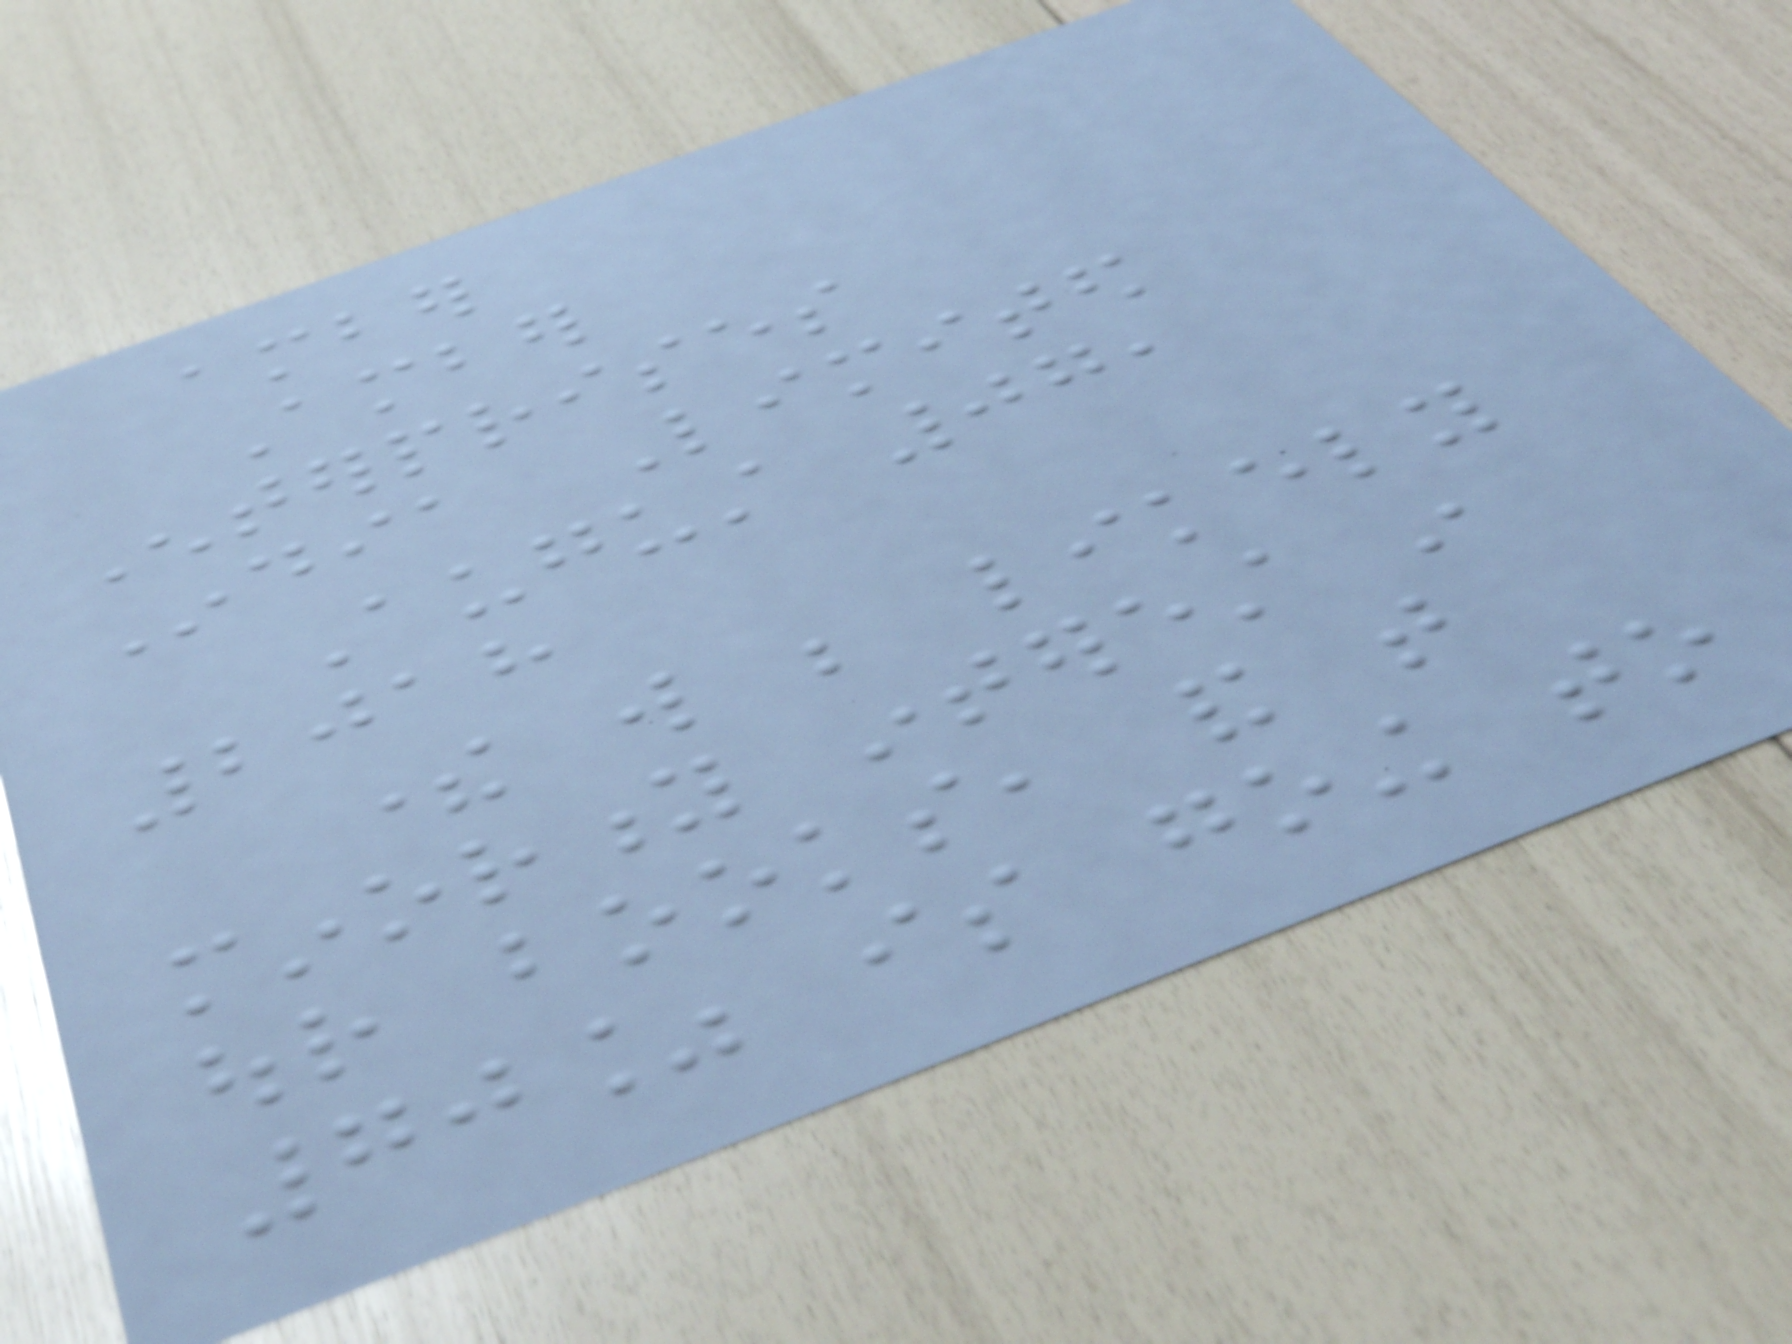amber
Amber
Enterprises
India Limited
August 07,
2018
there will be likely
minority interest in
our books, and that
70% is going to
